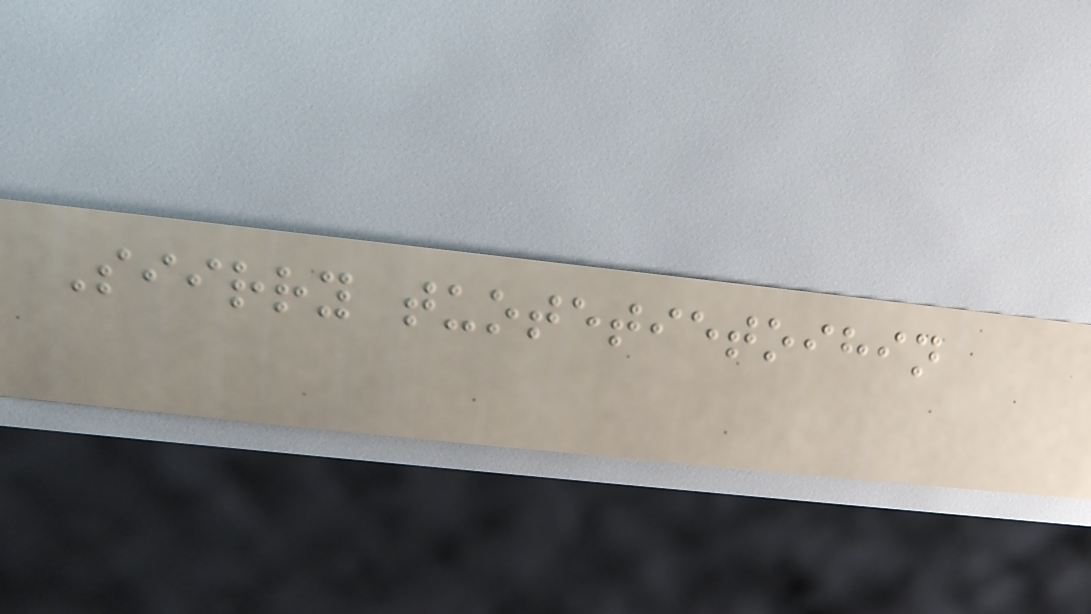Siirry tuotetietoihin
